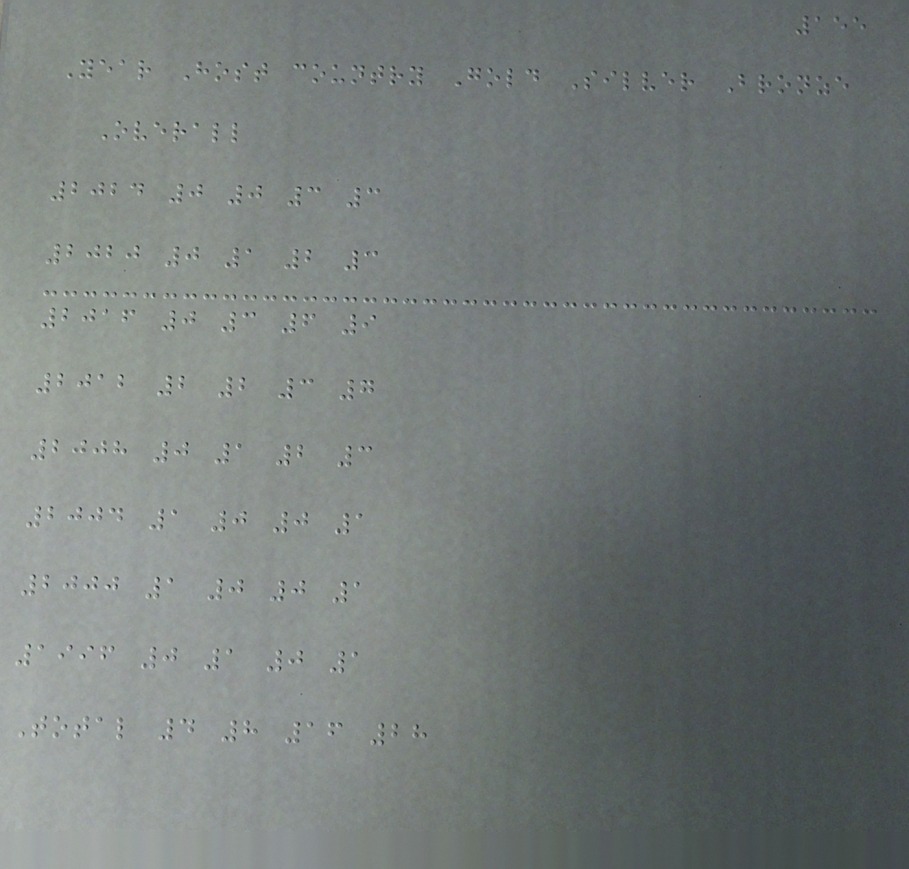155
Year Host country Gold Silver Bronze
Overall
2024 0 0 3 3
2020 0 1 2 3
2016 0 3 6 9
2012 2 2 3 7
2008 0 1 2 3
2004 1 0 0 1
2000 1 0 0 1
1996 0 1 0 1
Total 4 8 16 28
